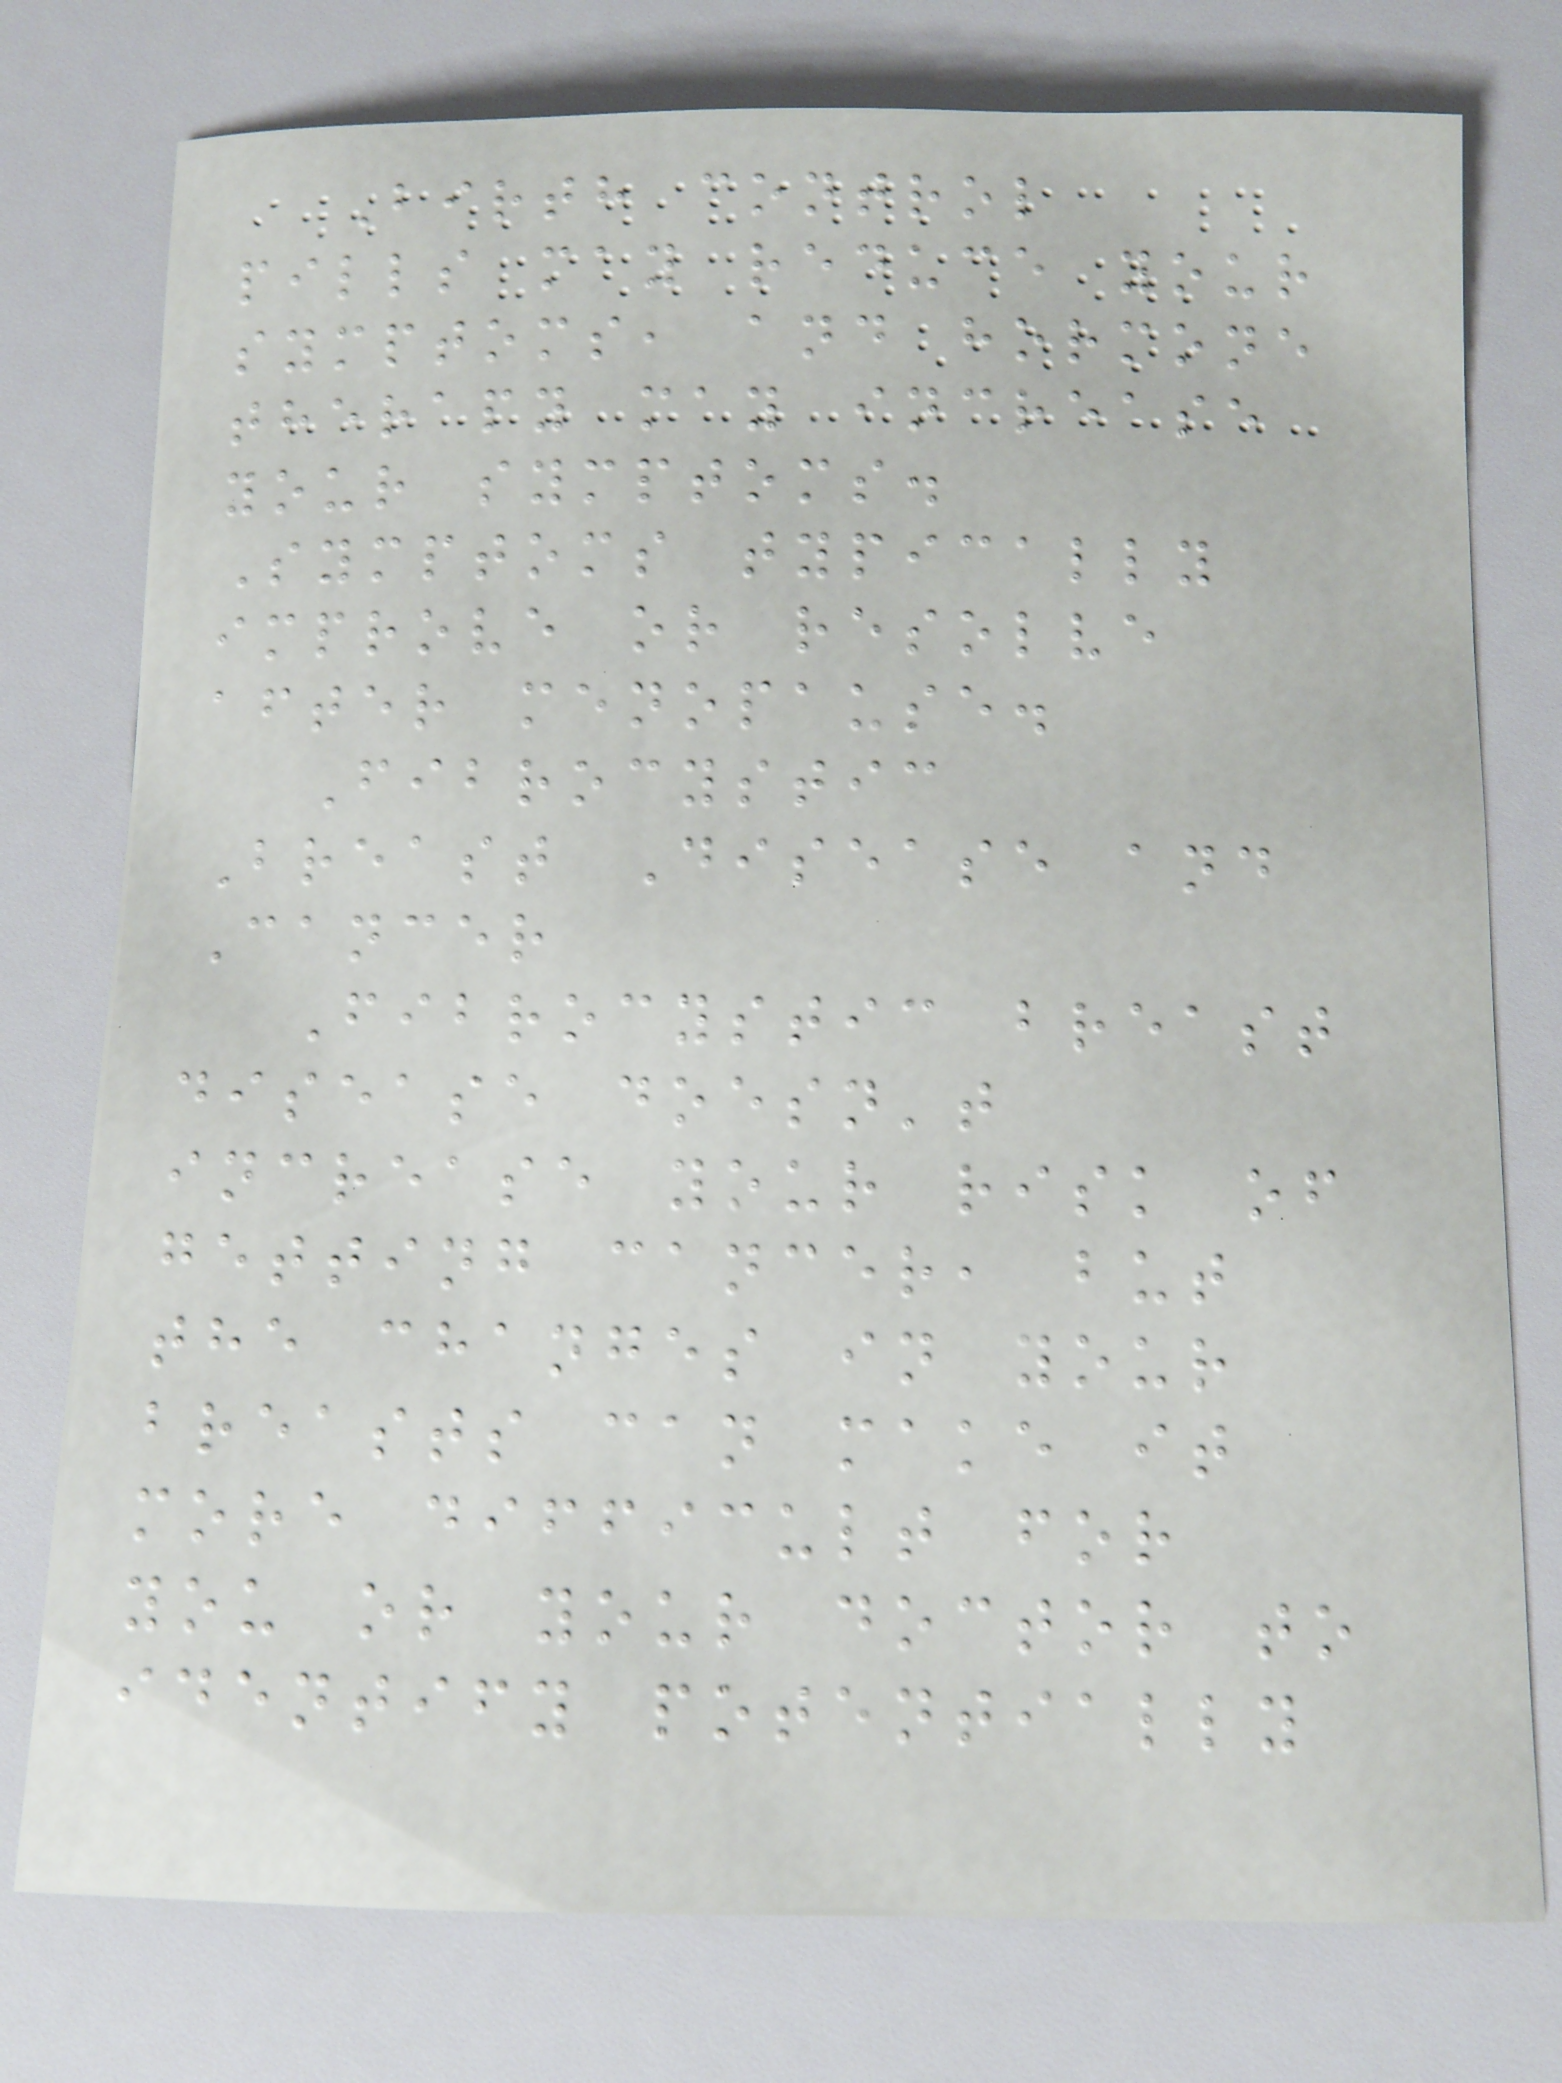Birth control
pills may reduce your
symptoms, and hormone
therapy may increase
your symptoms.
Symptoms typically
improve or resolve
after menopause.
Fibrocystic
Breast Disease and
Cancer
Fibrocystic breast
disease doesn't
increase your risk of
getting cancer, but
the changes in your
breasts can make it
more difficult for
you or your doctor to
identify potentially
